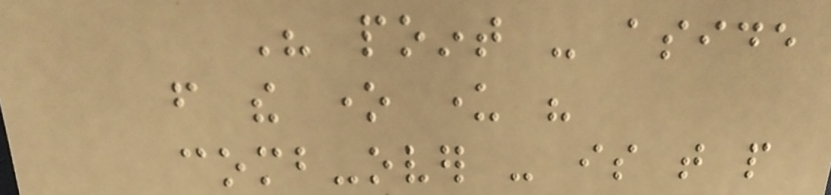His point - aside
from the one under his
comb-over - is that people
